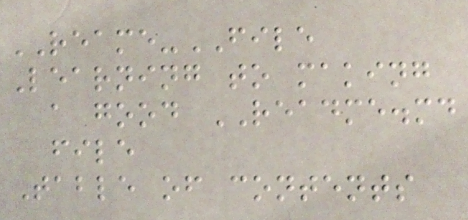REAME-FILE
Learning to making
a good README.md
file
Table of contents
